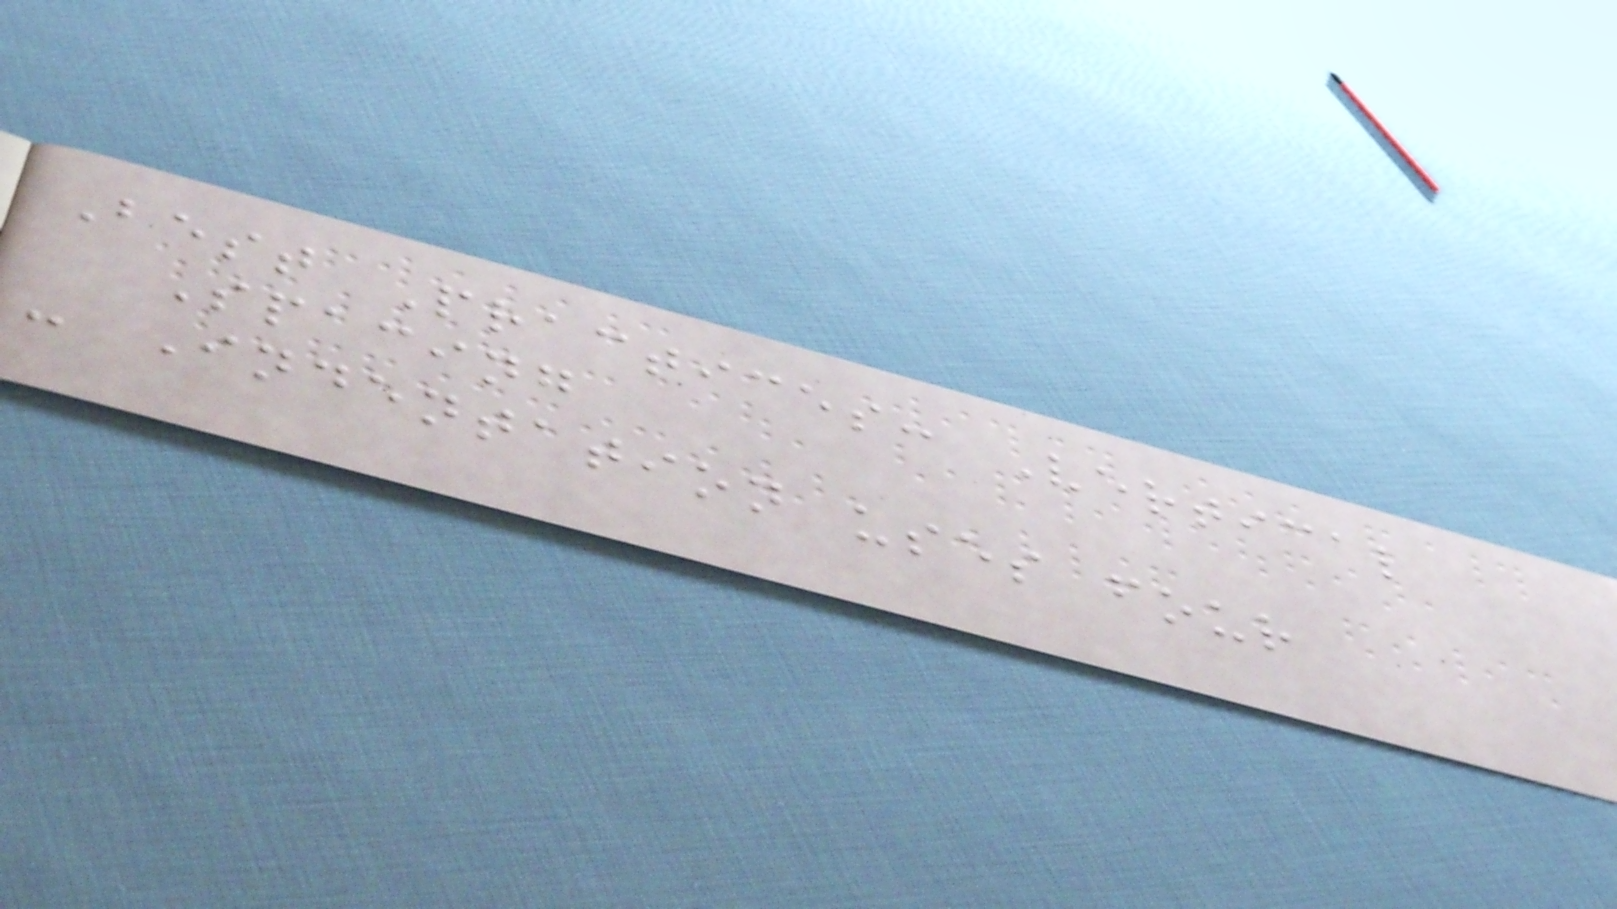Best Practices: Vertical
Spacing
- Indentation uses four
